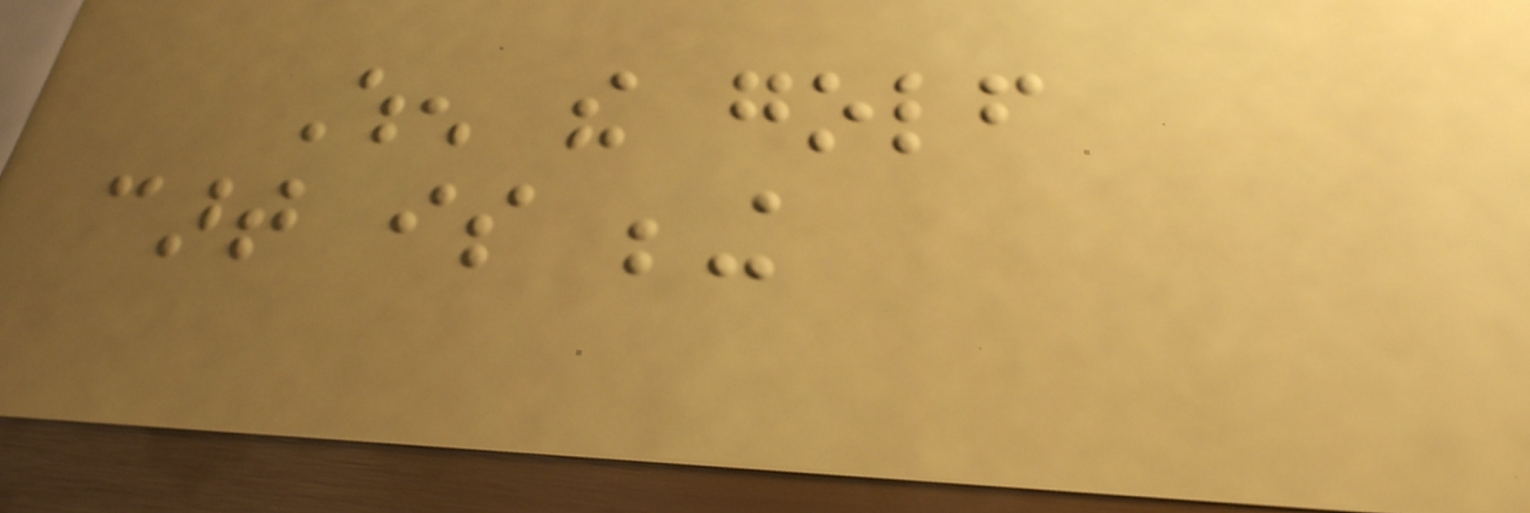When the golf
cart is being
